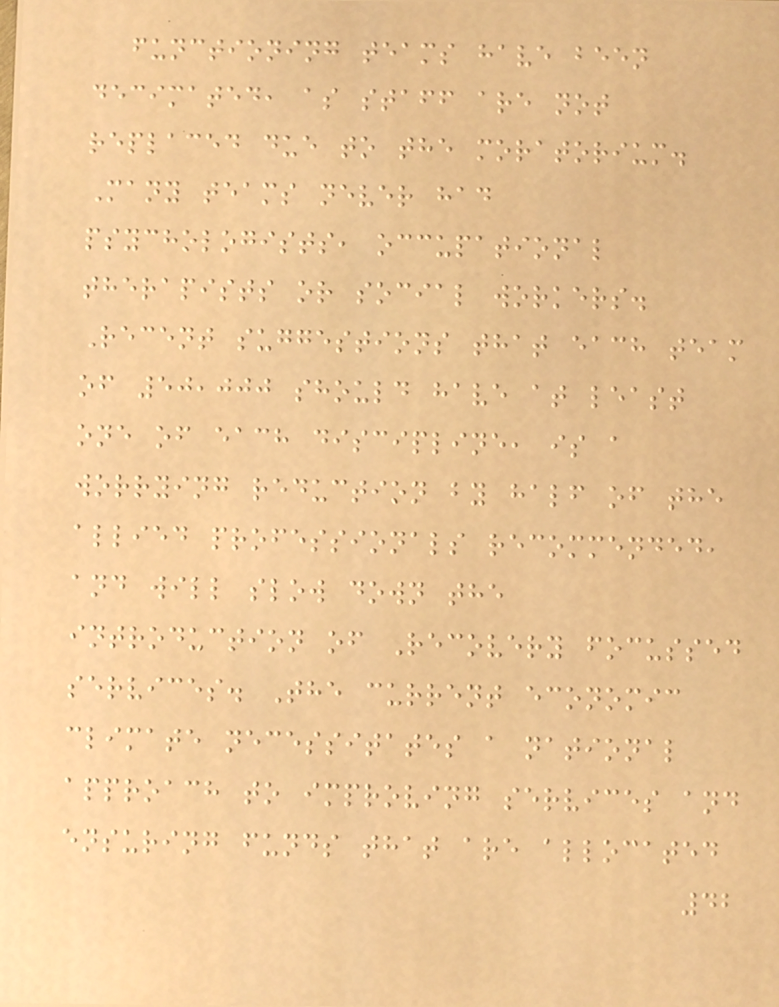functioning teams have been
decimated, as staff are not
replaced due to the moratorium.
Many teams never had
psychologists, occupational
therapists or social workers.
Recent suggestions that each team
of 50,000 should have at least
one of each discipline, is a
worrying reduction by half of the
allied professionals recommended,
and will slow down the
introduction of Recovery focussed
services. The current economic
climate necessitates a national
approach to improving services and
ensuring funds that are allocated
42
